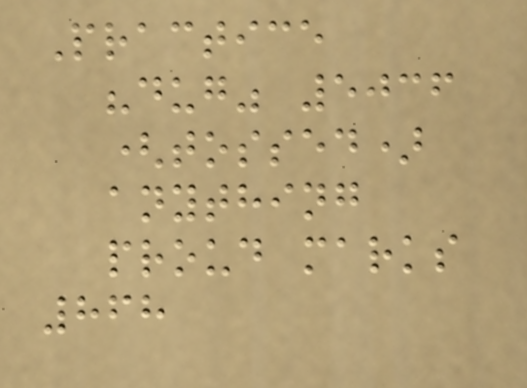Practice
"dug" 5036
(tossed)
anything
proud marks
868
